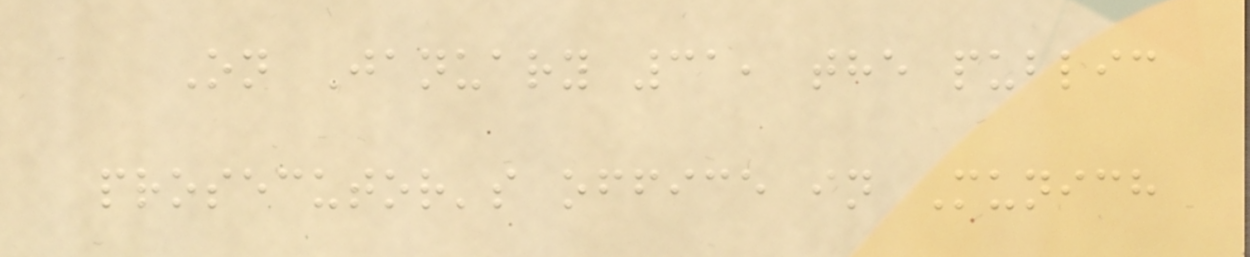On January 31, the public
prosecutor's office in Munich
